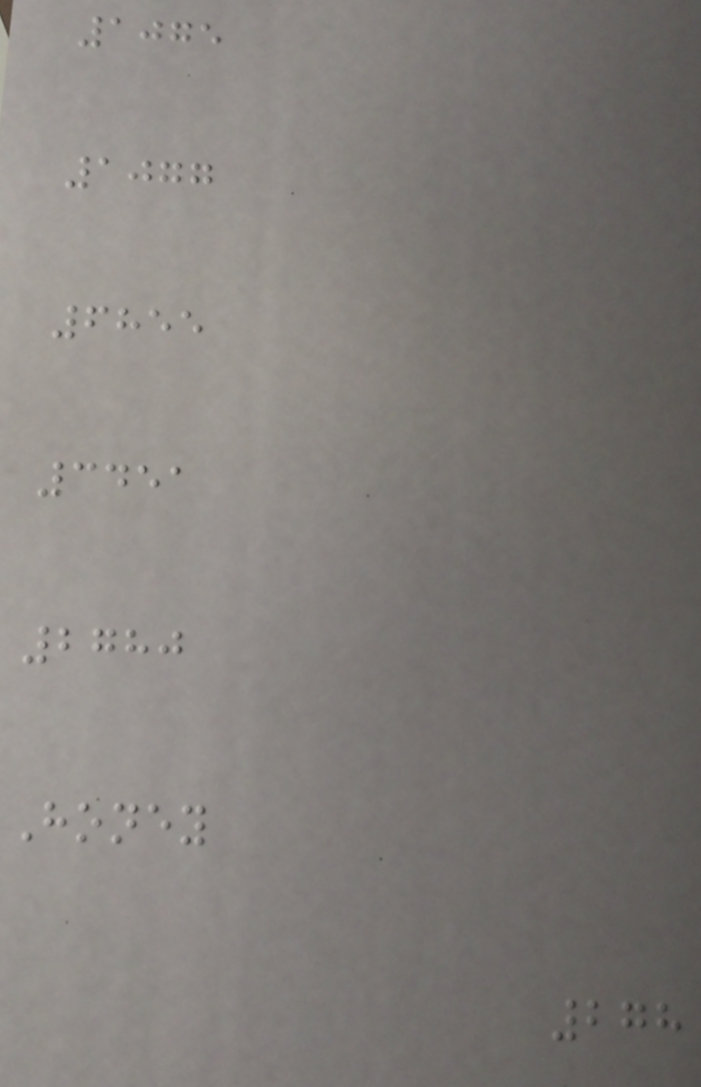1075
1077
6855
3451
2780
Honey
278
